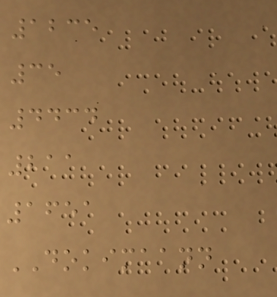1235
35
4434
211
1651
DOKIMAANN
